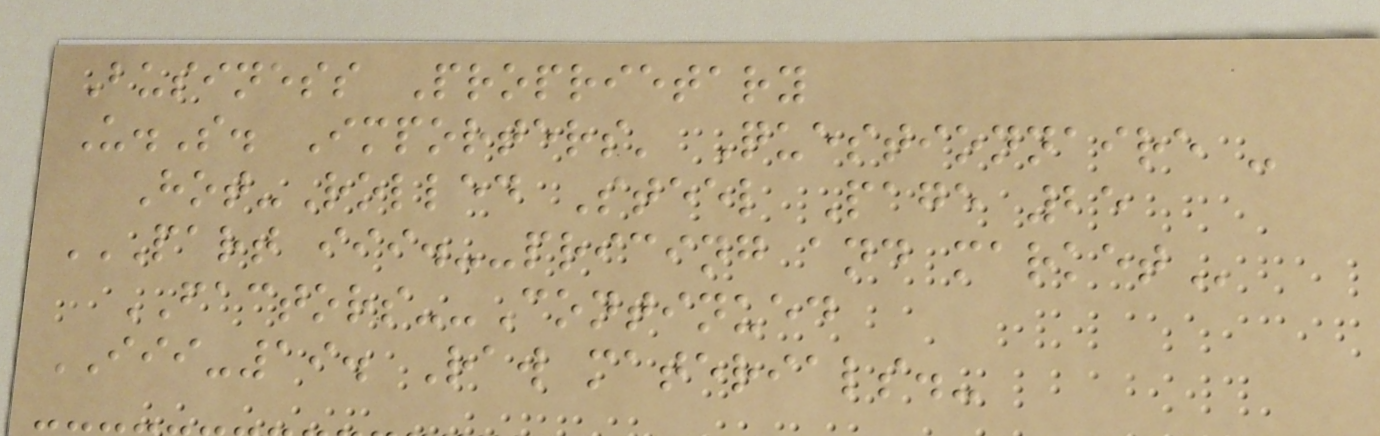Business Proprietary
U.S. Importers' Questionnaire -
Hot-Rolled Steel Page 25
PART III.--PRICING AND MARKET
FACTORS--Continued
III-19. Raw materials.-
